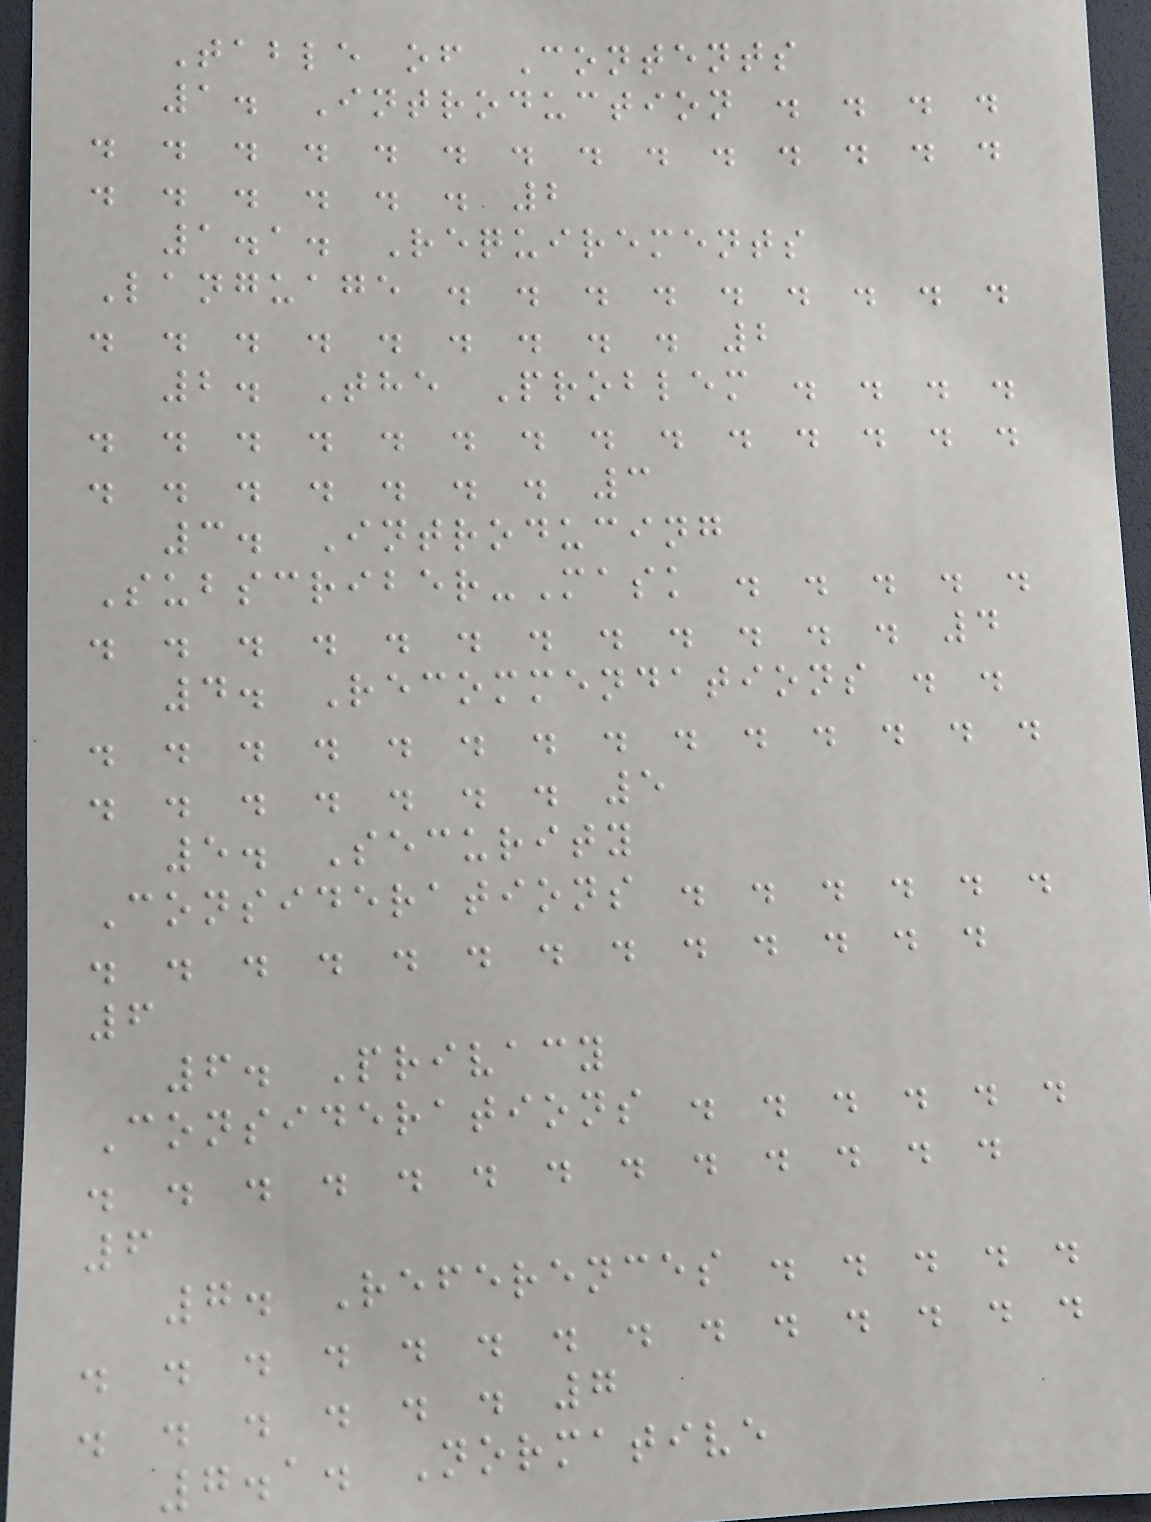Table of Contents
1. Introduction . . . .
. . . . . . . . . . . . . .
. . . . . . 2
1.1. Requirements
Language . . . . . . . . .
. . . . . . . . . 2
2. The Problem . . . .
. . . . . . . . . . . . . .
. . . . . . . 3
3. Introducing
Subscriber-Mask . . . . .
. . . . . . . . . . . . 4
4. Recommendations . .
. . . . . . . . . . . . . .
. . . . . . . 5
5. Security
Considerations . . . . . .
. . . . . . . . . . . . .
6
6. Privacy
Considerations . . . . . .
. . . . . . . . . . . . .
6
7. References . . . . .
. . . . . . . . . . . . . .
. . . . . . 7
7.1. Normative
